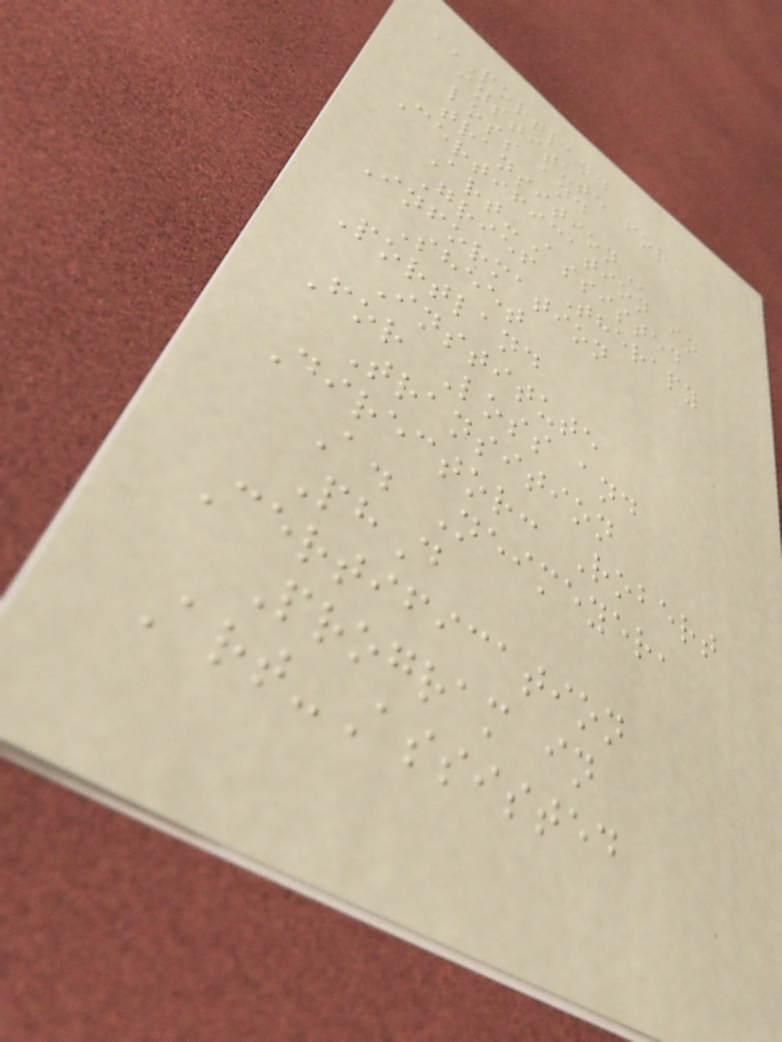PORTLAND
INSTITUTE FOR
LOSS AND
TRANSITION
Certification in
Art-Assisted
Grief Therapy
Information
Sheet
Portland
Institute
For Loss and
Transition
Director: Robert
A. Neimeyer,
PhD
Certification
Program in
Art-Assisted
